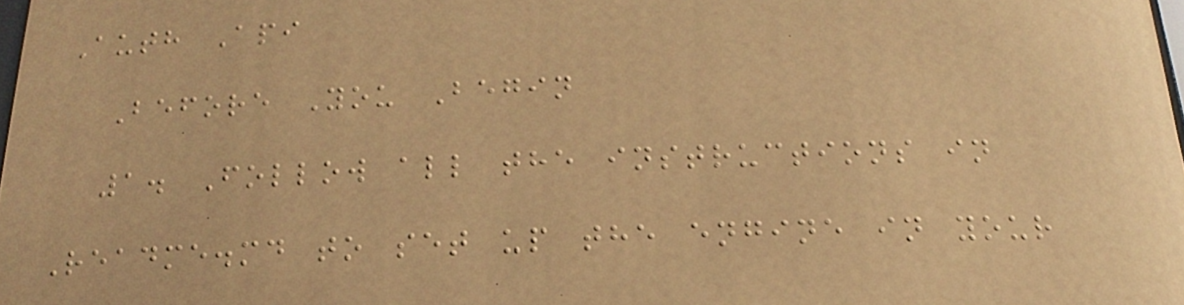Auth Api
Before You Begin
1. Follow all the instructions in
Readme.md to set up the engine in your
